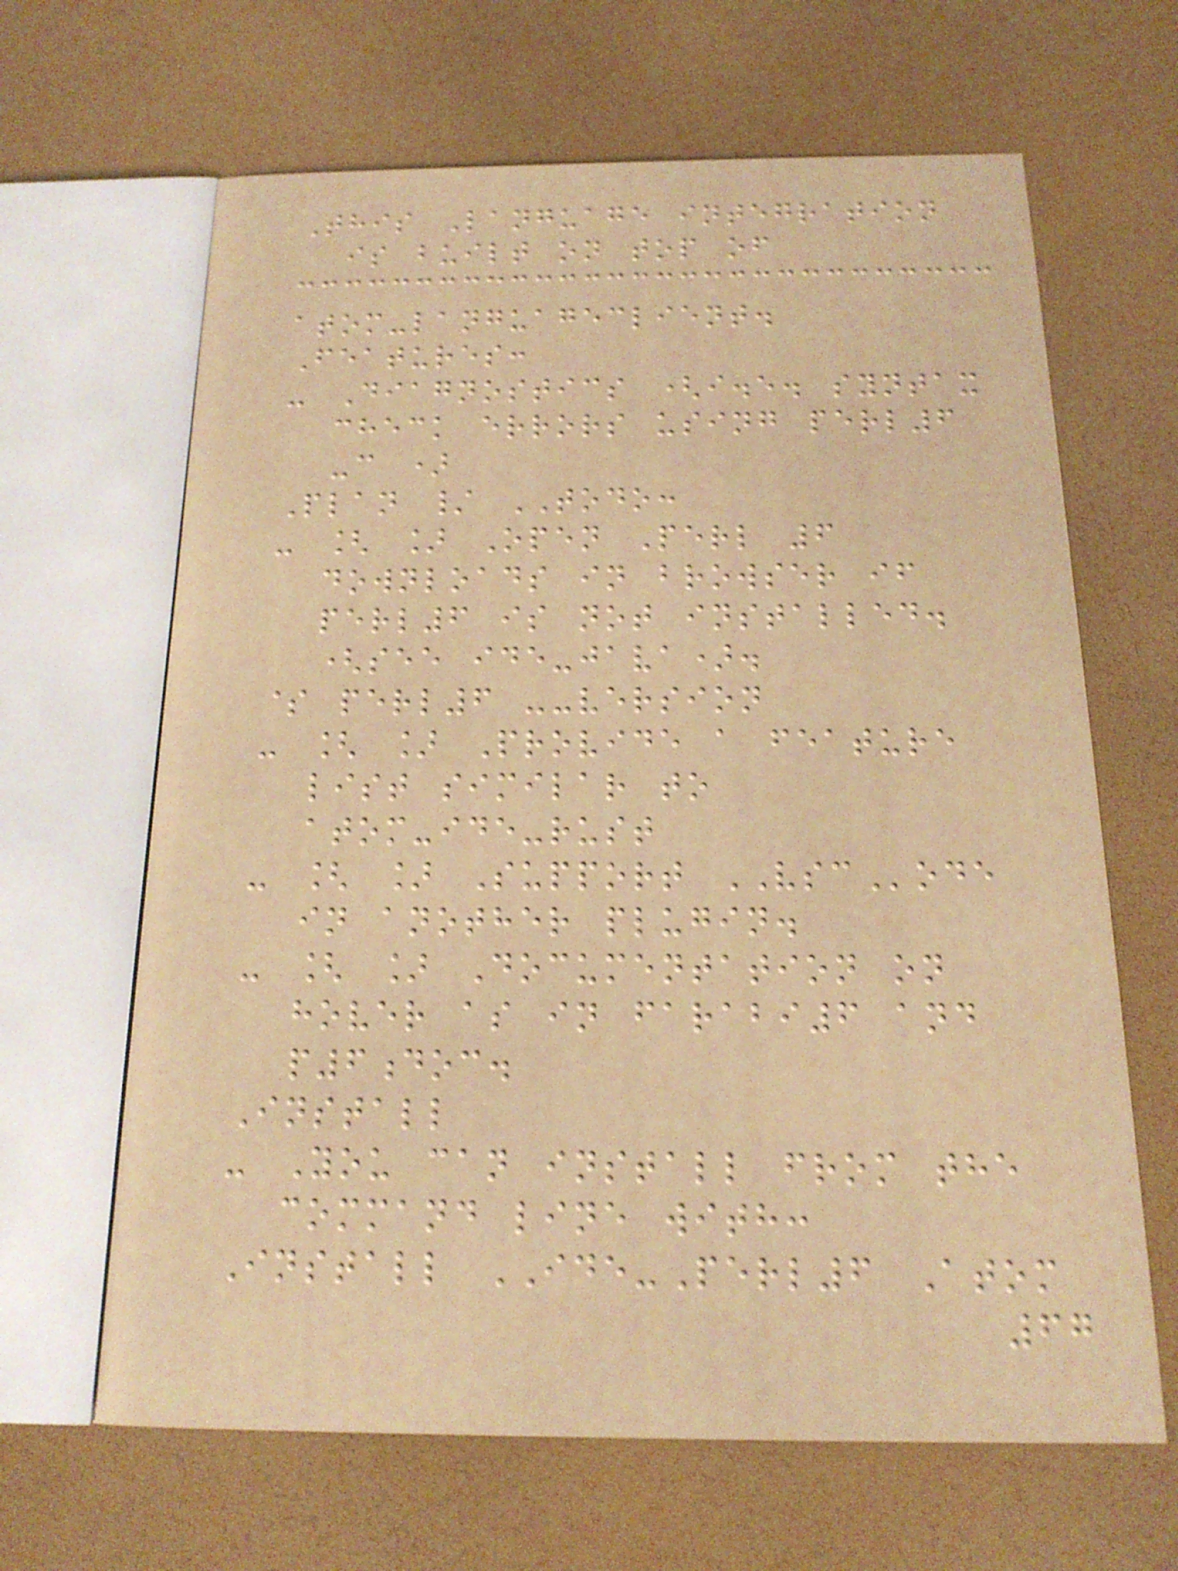This Language integration
is built on top of
atom-languageclient.
Features:
- Diagnostics (i.e. syntax
check errors using perl6
-c )
Plan / TODO:
- [ ] Open Perl 6
downloads in browser if
perl6 is not installed.
(see ide-java).
$ perl6 --version
- [ ] Provide a feature
list similar to
atom-ide-rust
- [ ] Support VSCode
in another plugin.
- [ ] Documentation on
hover as in farabi6 and
p6doc.
Install
- You can install from the
command line with:
Install IDE-Perl6 Atom
67
